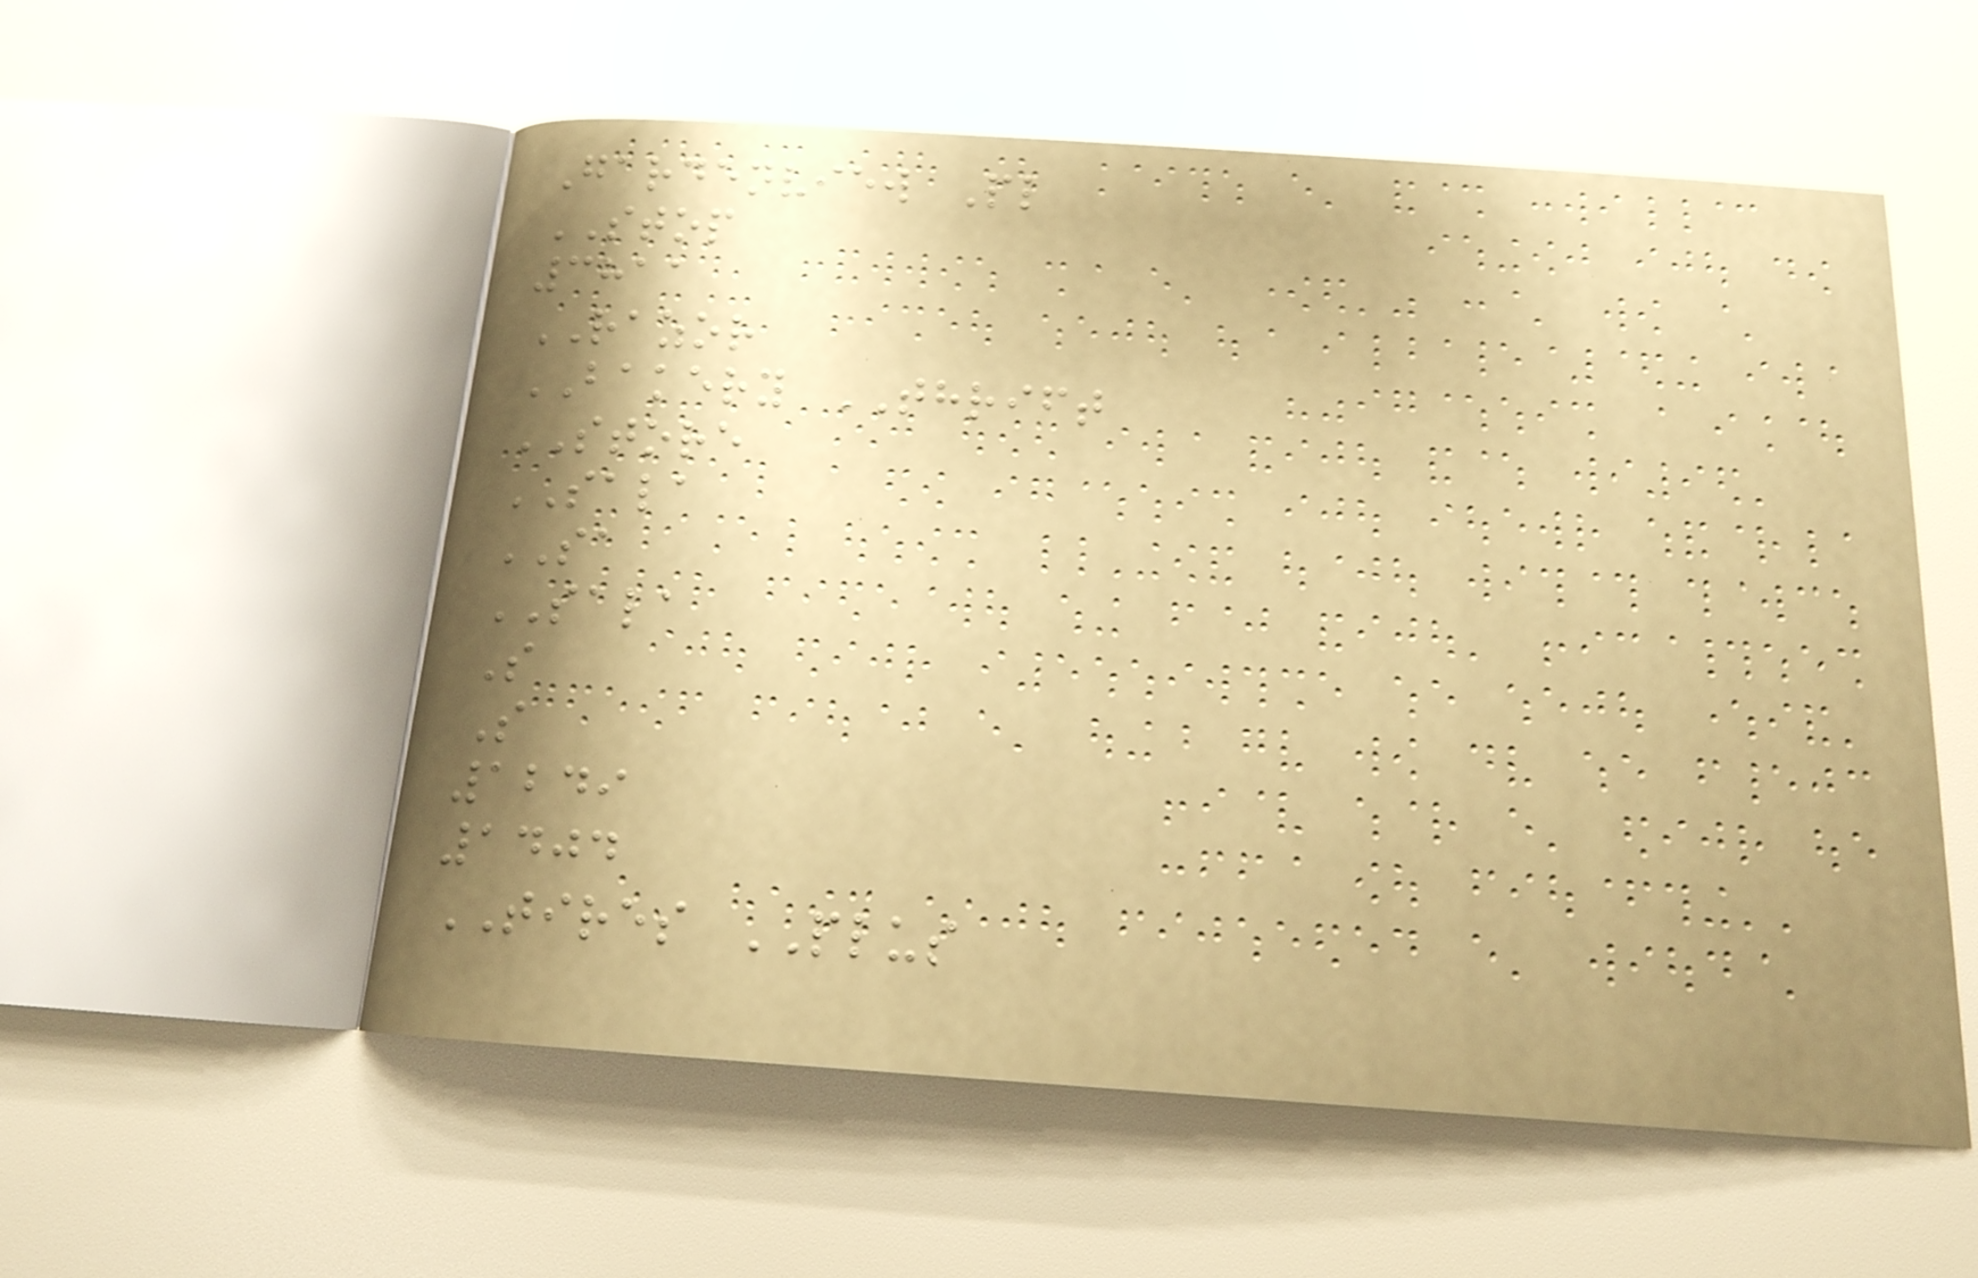Gardenview Pl
STOP
3811
RAZOR
BAKERY THRIFT
STORE
SALA
SA
SALA
S
S
1249
1404
TIRES PLUS
